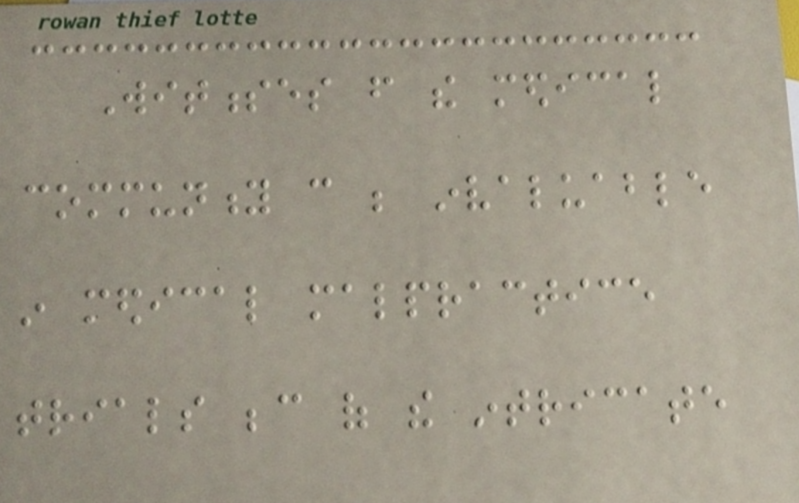Witnesses from the medical
community can be invaluable
in medical malpractice
trials because of the intricate
